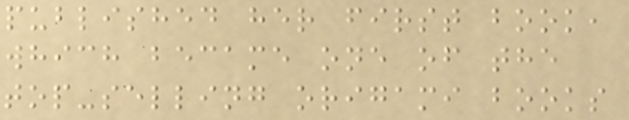published her first book,
which became one of the
top-selling origami books
